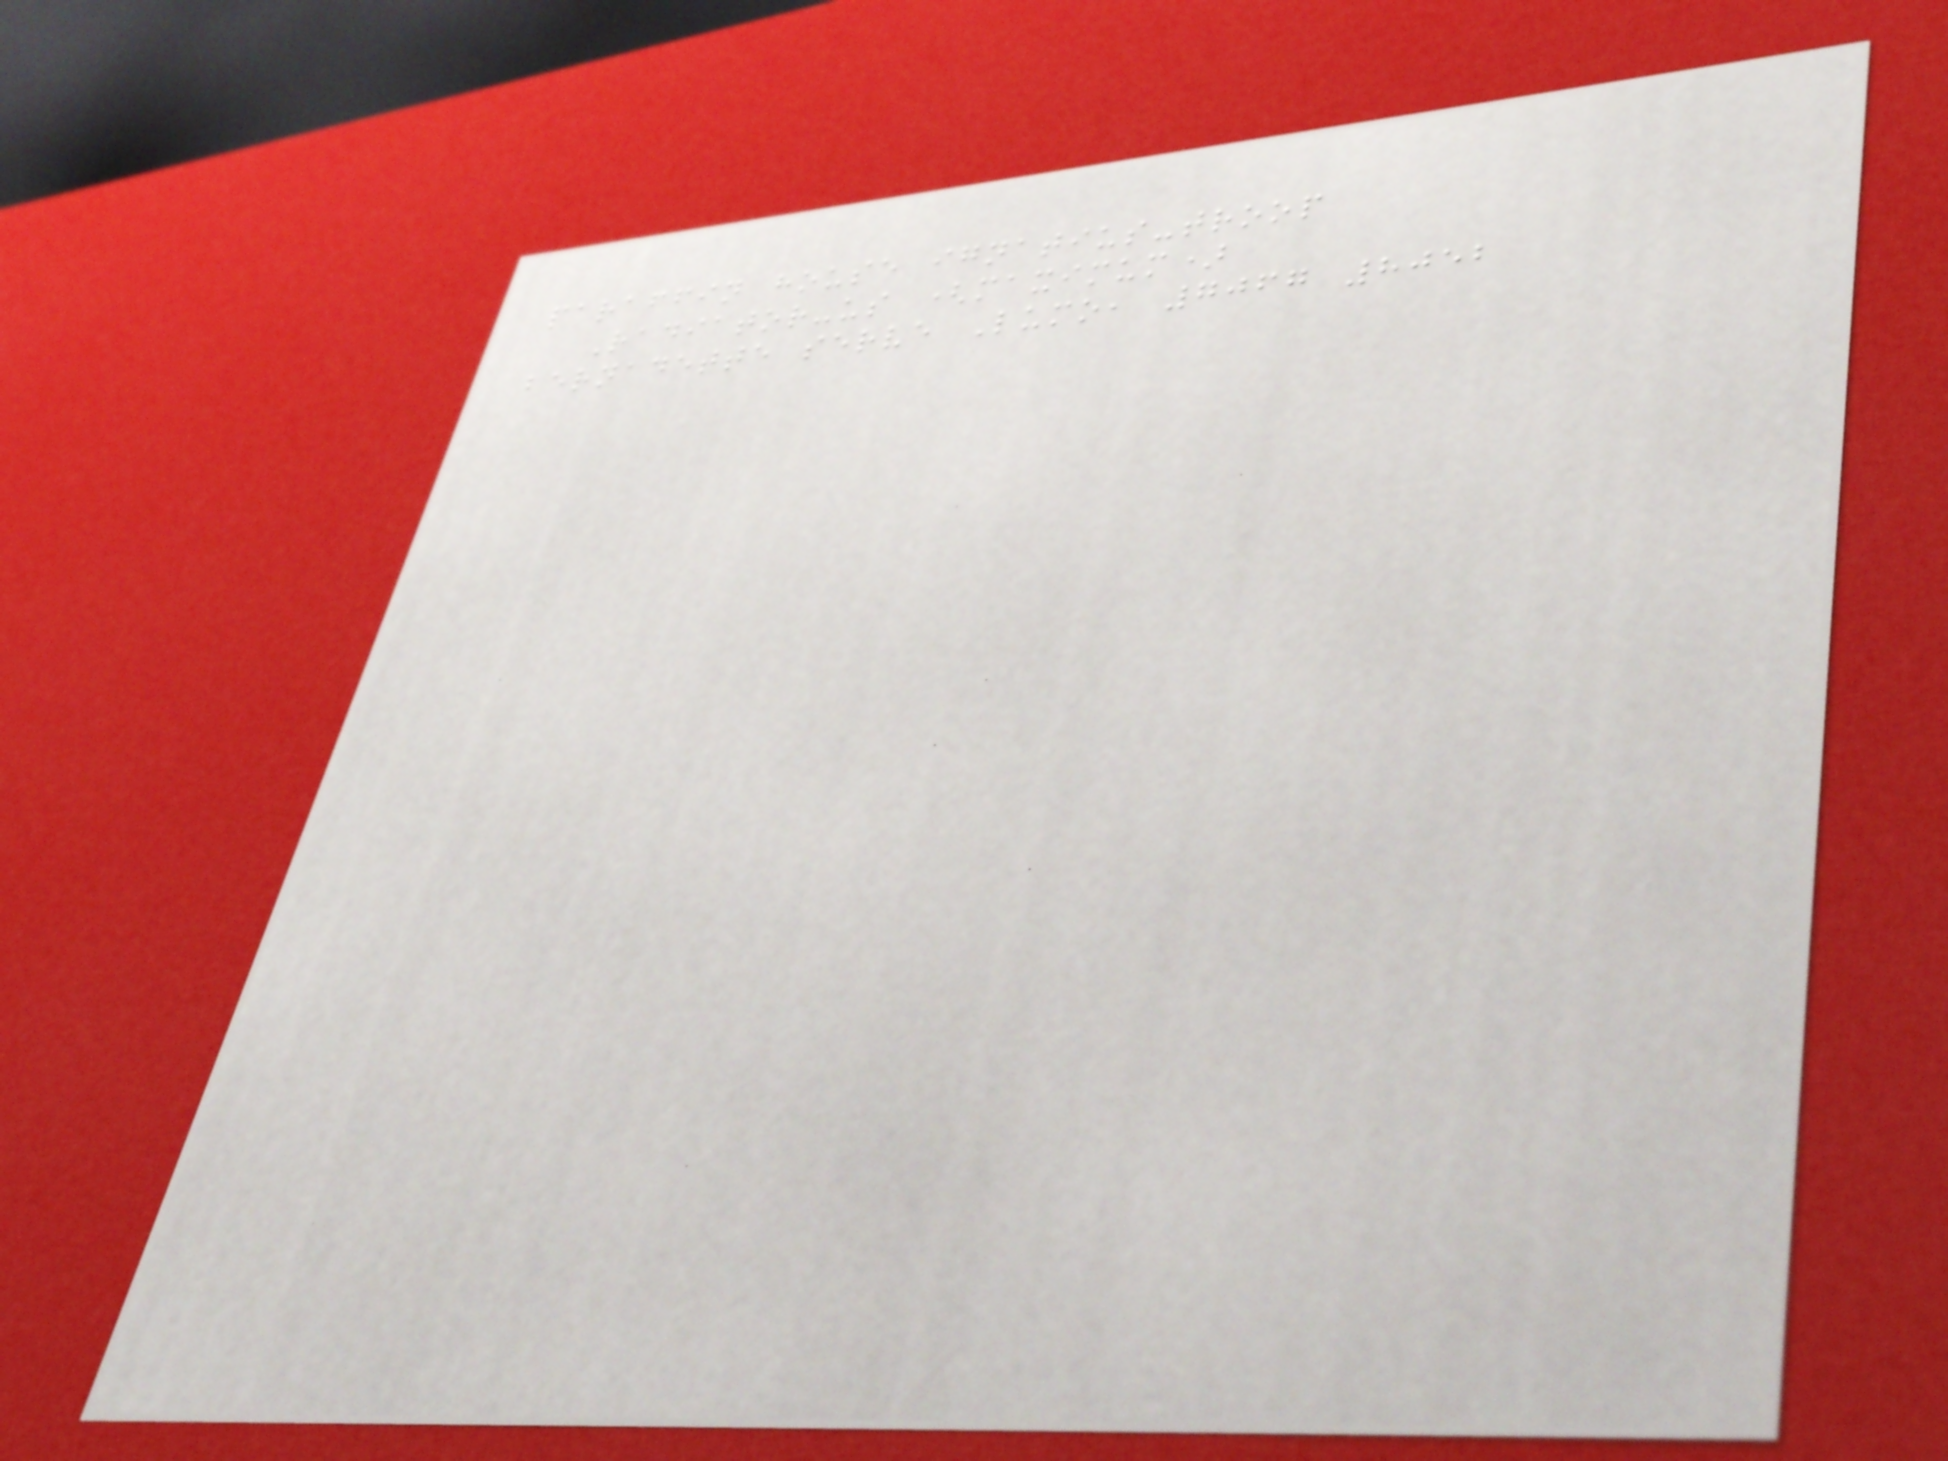paraffin house ignatius-troop
Radiator-us (maximum)
bernadette serve Lumo, 7067 8052
